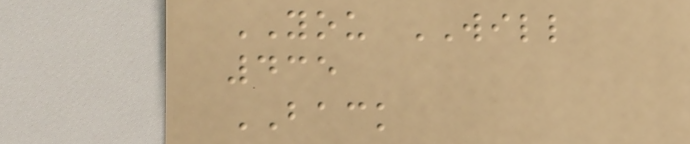YOU WILL
435
BACK
